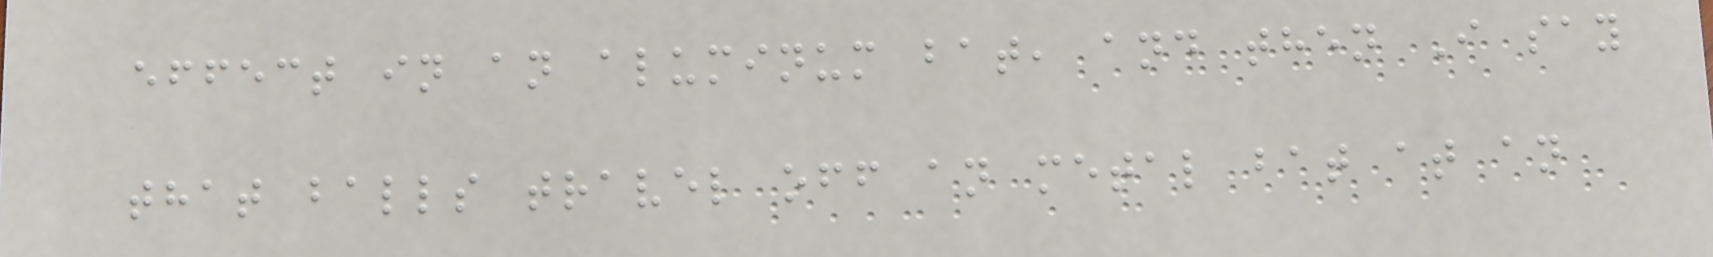effect in an aluminum bat, and then I say
that balls travel off an metal bat at an
